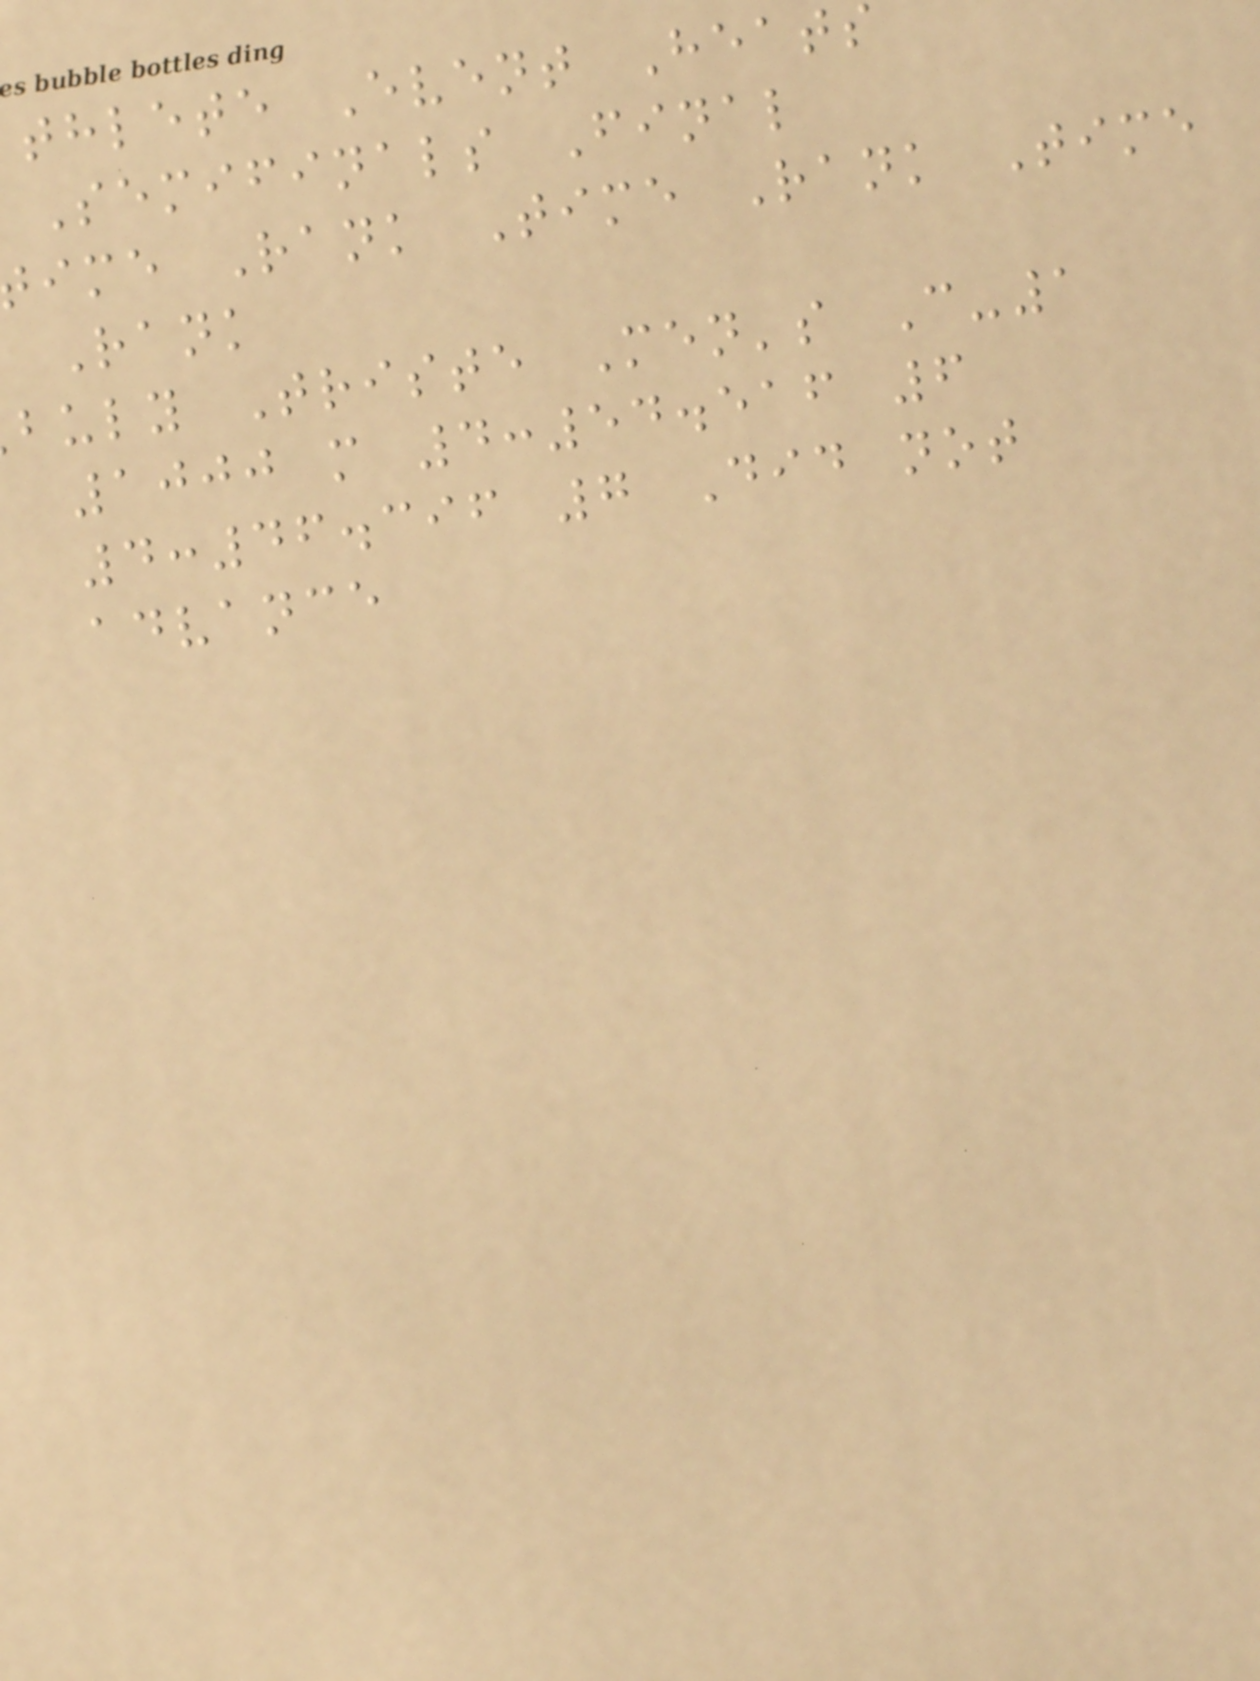thlete Event Heats
Semifinals Final
ime Rank Time Rank Time
Rank
buly Triste Men's C-1
1000 m 4:54.516 6
4:46.396 7 Did not
advance
